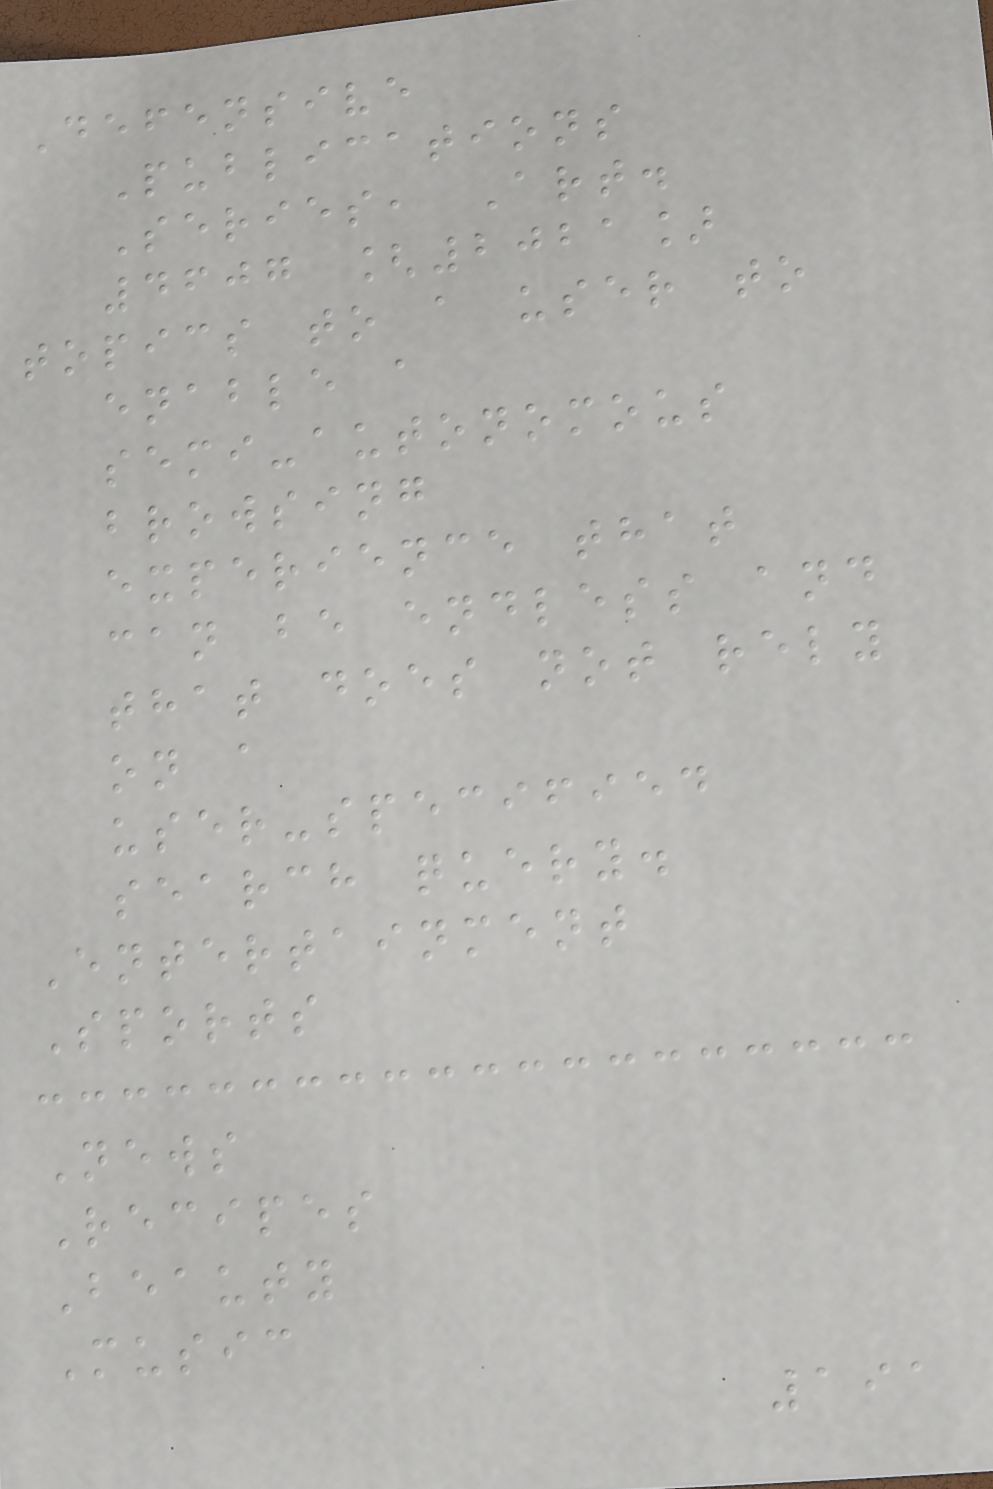Defensive
Publications
Series, Art.
4607 [2021]
topics to a user to
enable a
semi-autonomous
browsing
experience that
can be endless and
that does not rely
on a
user-specified
search query.
Entertainment
Sports
News
Recipes
Beauty
Music
191
